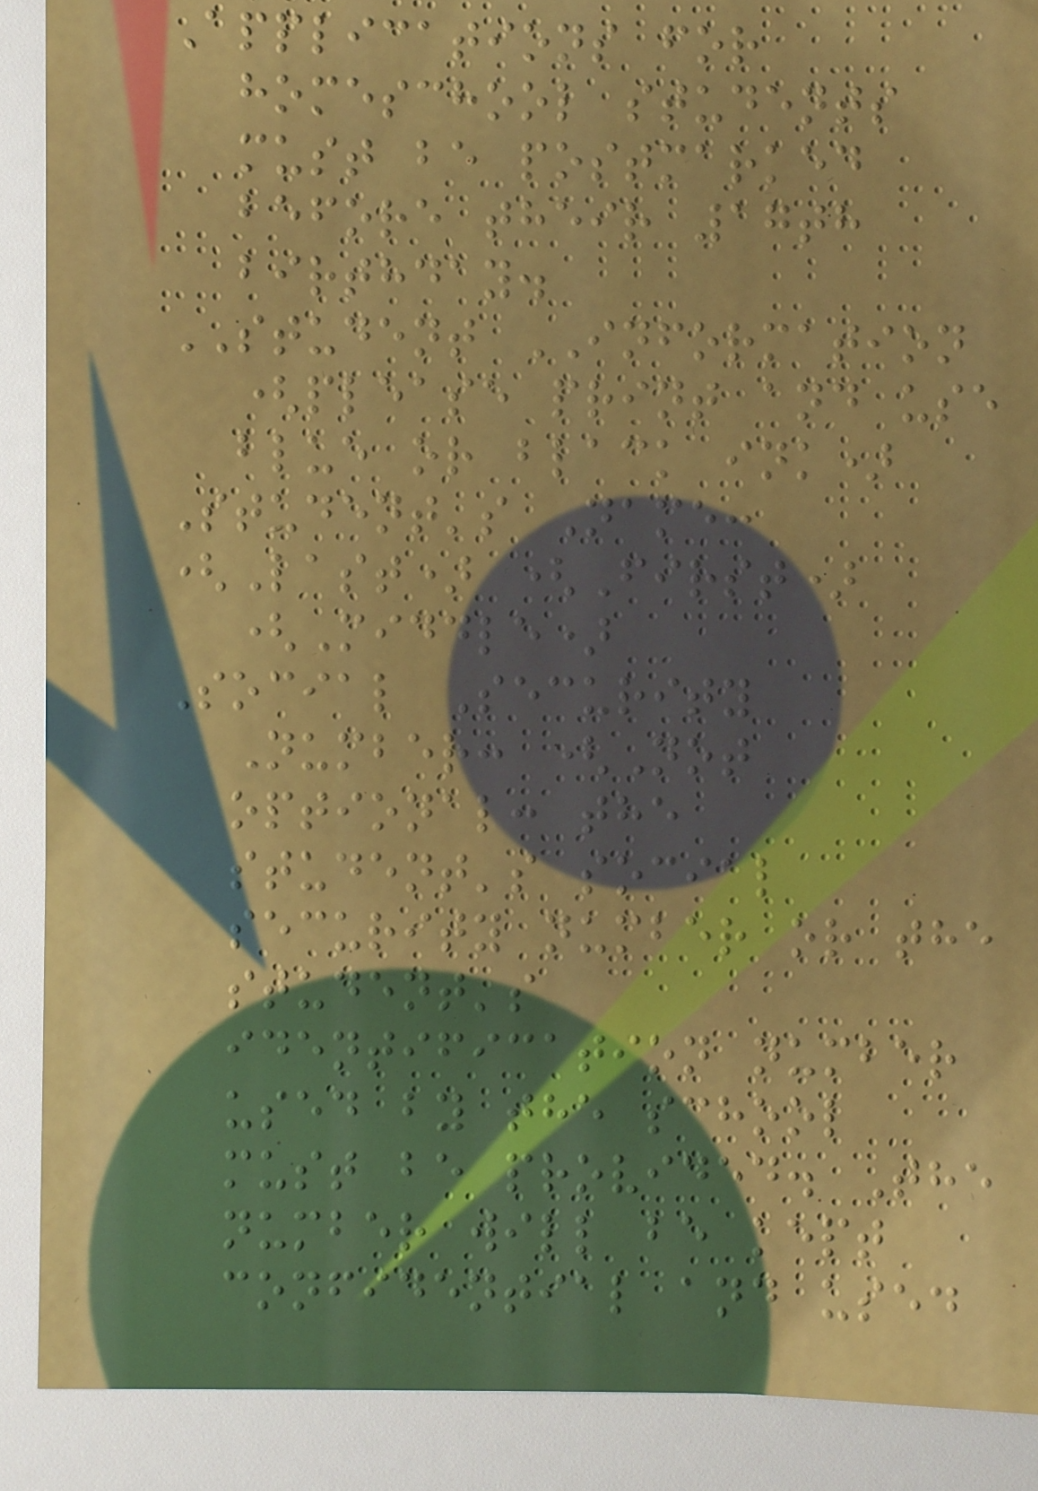Applications for
homeschool students
must be postmarked
before their 17th
birthday.
STUDENT INFORMATION
(please print and use
blue or black ink)
Student's Name:
(Last) (First)
(Middle)
Social Security
Number: (Not
optional: the
student's social
security number or the
student's
identification number
used by the school
must be provided. The
number will be kept
confidential and used
